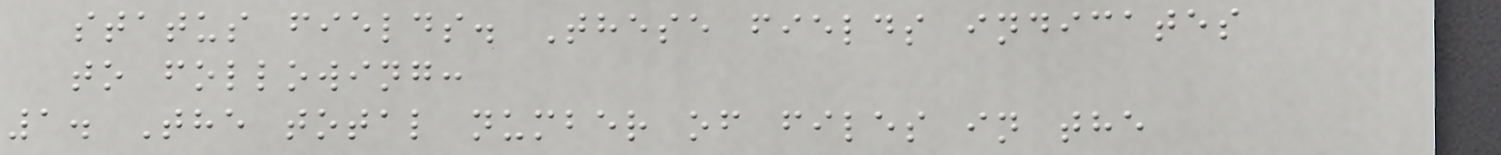status fields. These fields indicates
to following:
1. The total number of files in the
